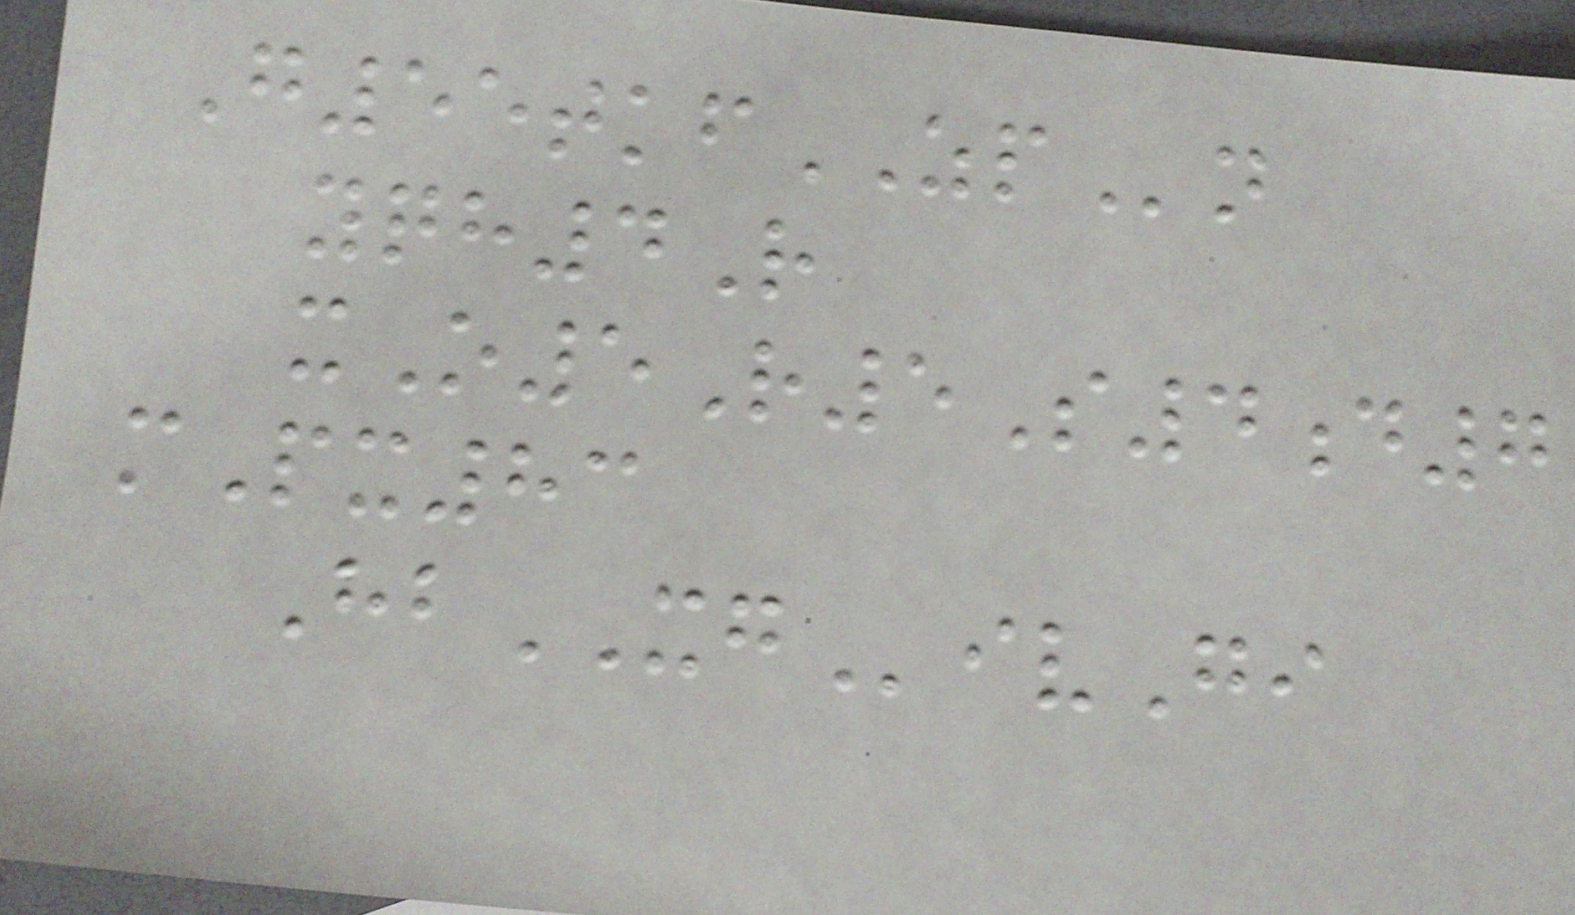G55tkfZPn
yqh4R
xO5R5S4d7
mPx83
HbXGivGi
